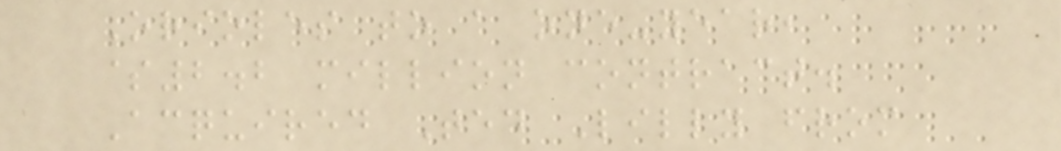Orioles to a one-year,
$2.2 million contract.
Acquired Ted Lilly from
